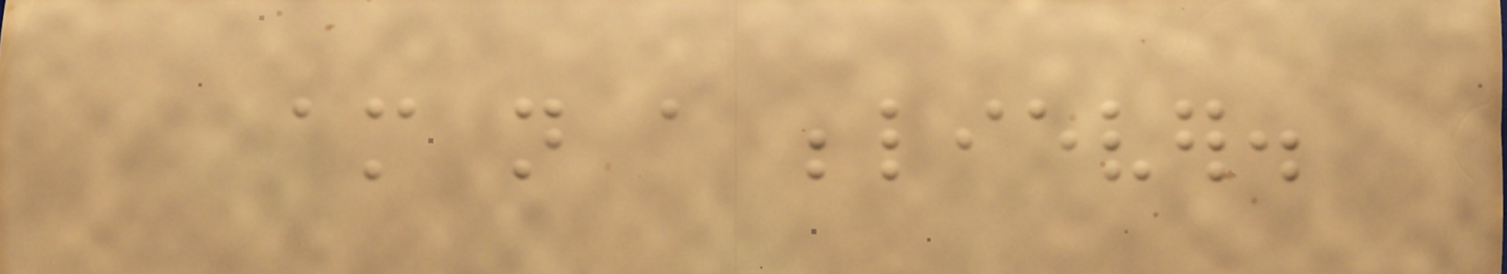am not a believer.
